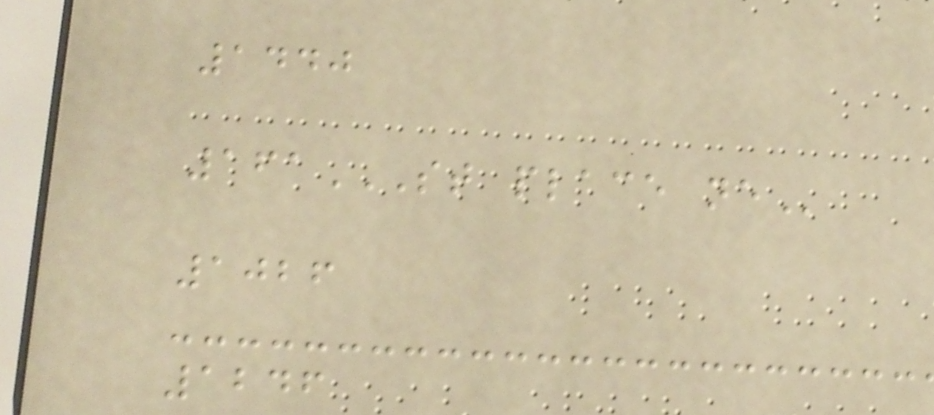1440
161ST PLACE NE
1026
1246
